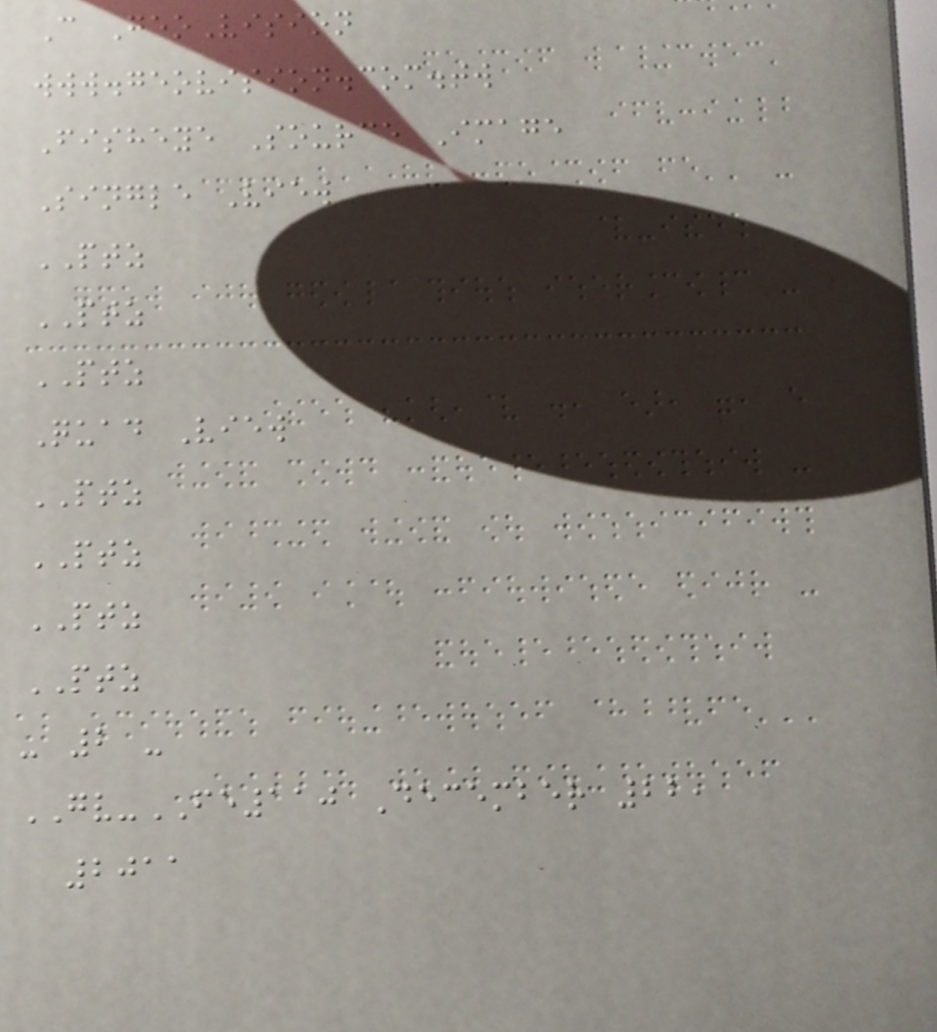C GeoVision
www.geovision.com.tw
Fisheye Source Image
Single View
PTZ
PTZ
PTZ
Quad View
PTZ
PTZ
PTZ
PTZ
- 2 -
GV-FE110 December 22,
2011
